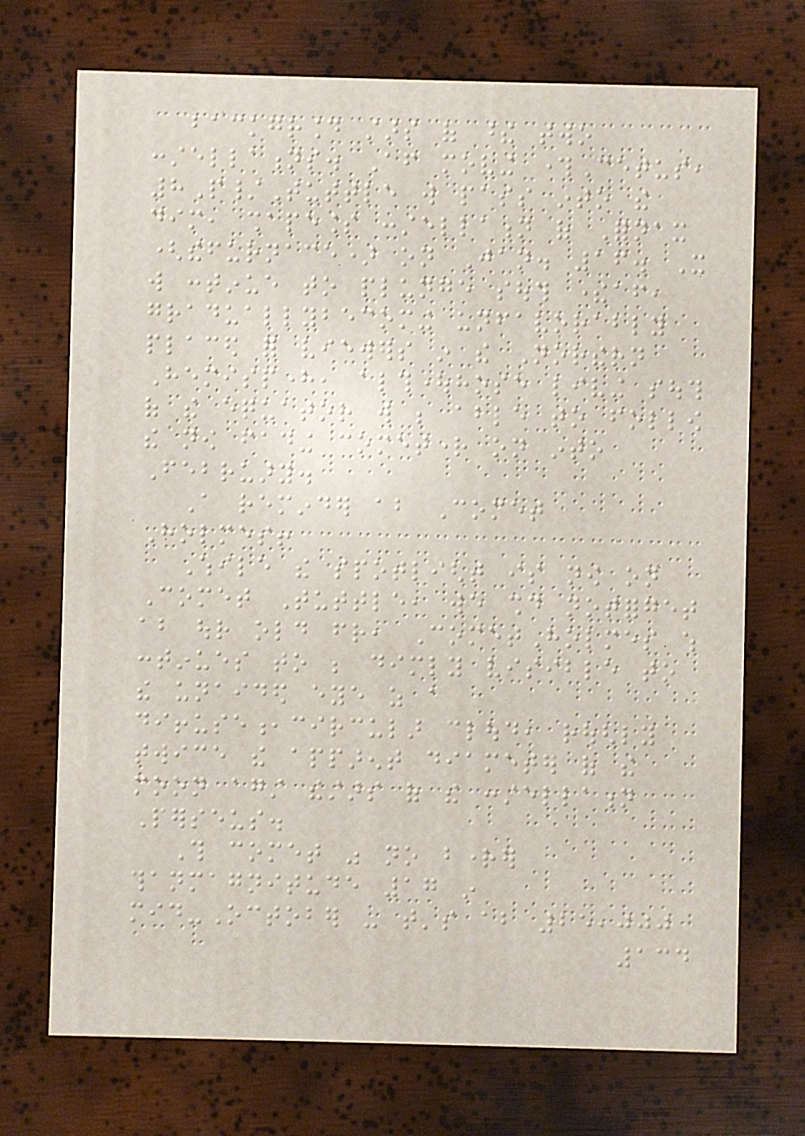background stars of these two
constellations. After moving throughCetus,
8P/Tuttle will pass into the
dim, shapeless constellation of Fornax
(thefurnace) on Jan. 16. It
will continue to plunge south thereafter,
graduallybecoming unfavorably
placed for viewers in the Northern
Hemisphere, althoughthose living south
of the equator will be able to follow
the now fading cometright on into
February.
A reminder about Comet
Holmes!
While the spotlight is now on
Comet Tuttle, we should notforget
about our old friend, CometHolmes which
continues to be dimly visible to
the unaided eye as a
diffuse,circular cloud, roughly
twice the apparent diameter of the
moon against thestars of the constellation
Perseus.
This comet was no brighter
thanmagnitude 17 in
mid-October - that's about 25,000
134
